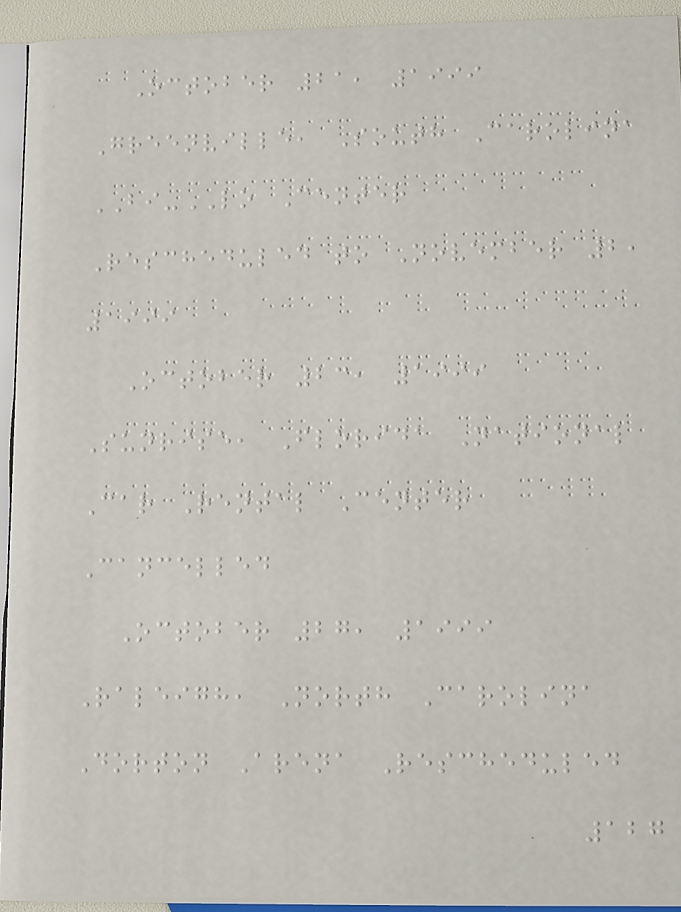October 21, 1999
Greenville, South Carolina
BI-LO Center
Rescheduled to November 2,
1999
October 23, 1999
Sunrise, Florida National
Car Rental Center
Cancelled
October 27, 1999
Raleigh, North Carolina
Dorton Arena Rescheduled
127
